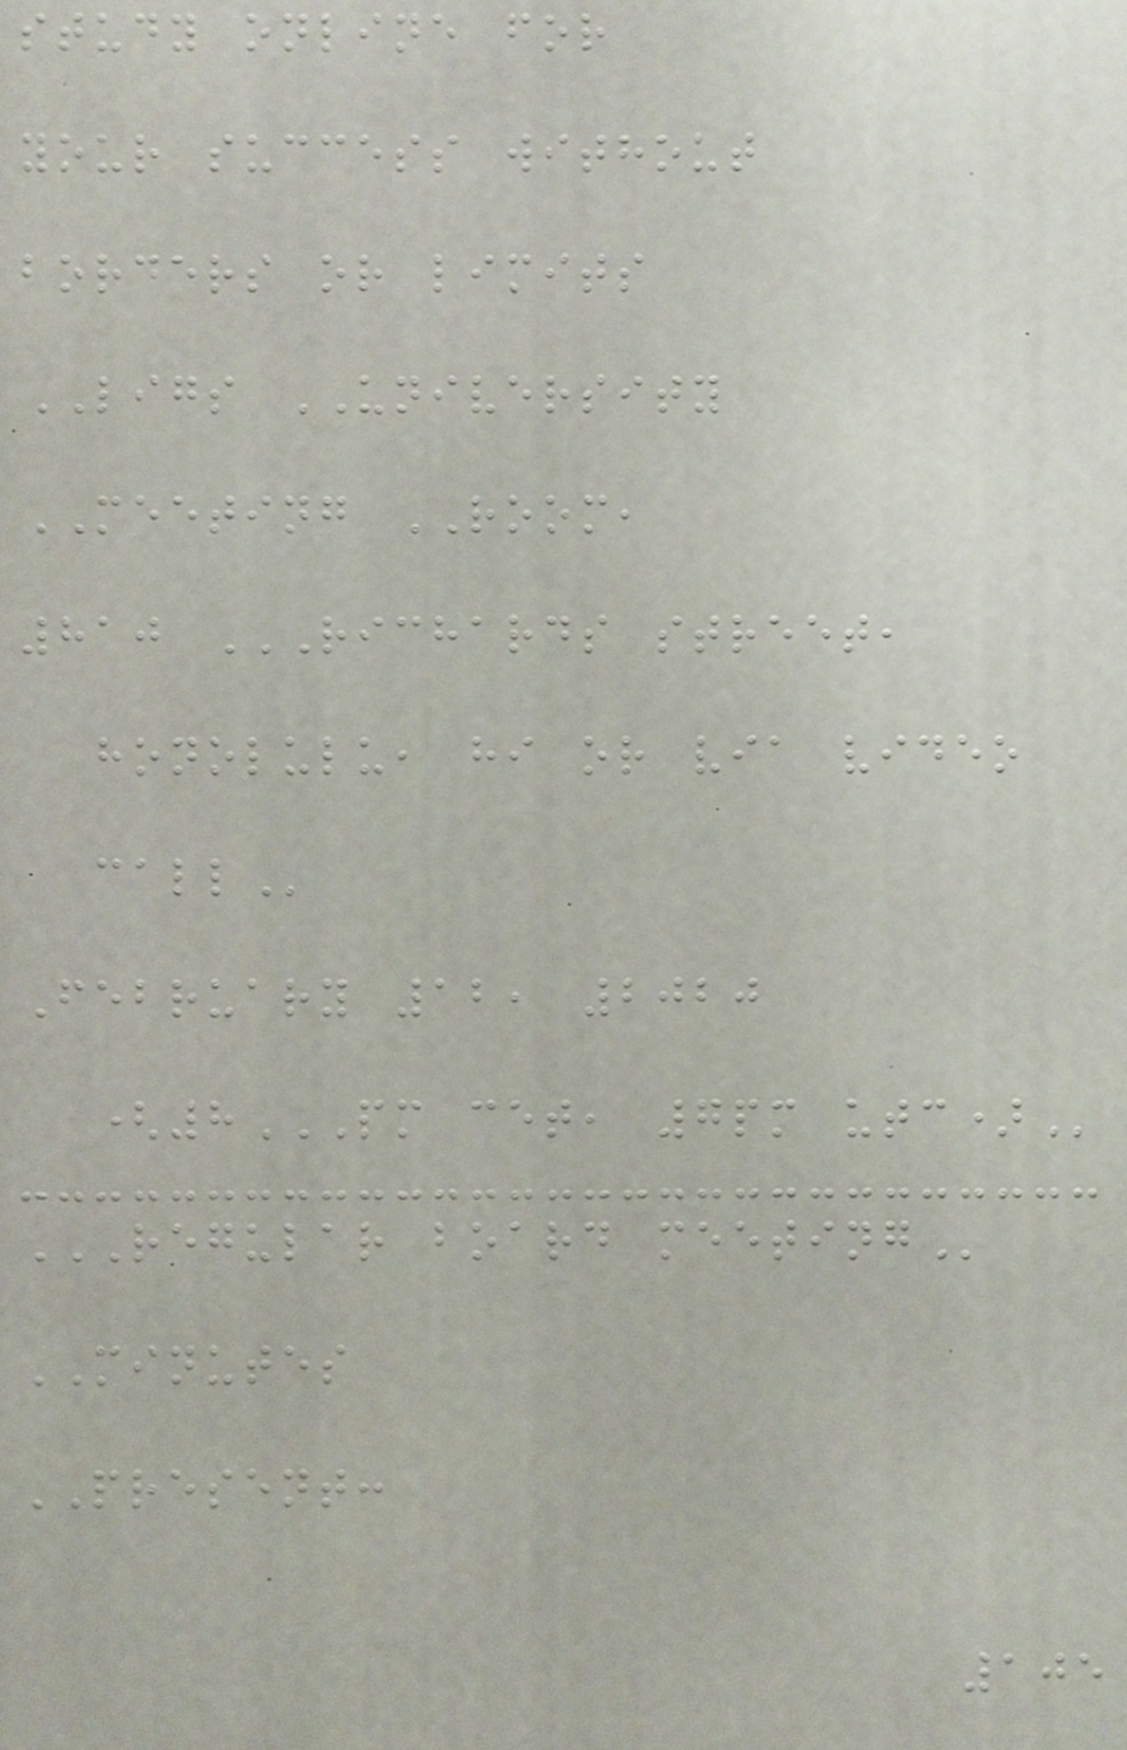study online for
your success without
borders or limits
LIGS UNIVERSITY
MEETING ROOM,
810 RICHARDS STREET,
HONOLULU, HI OR VIA VIDEO
CALL
February 12, 2020
(8PM CET, 7PM UTC)
REGULAR BOARD MEETING
MINUTES
PRESENT:
105
